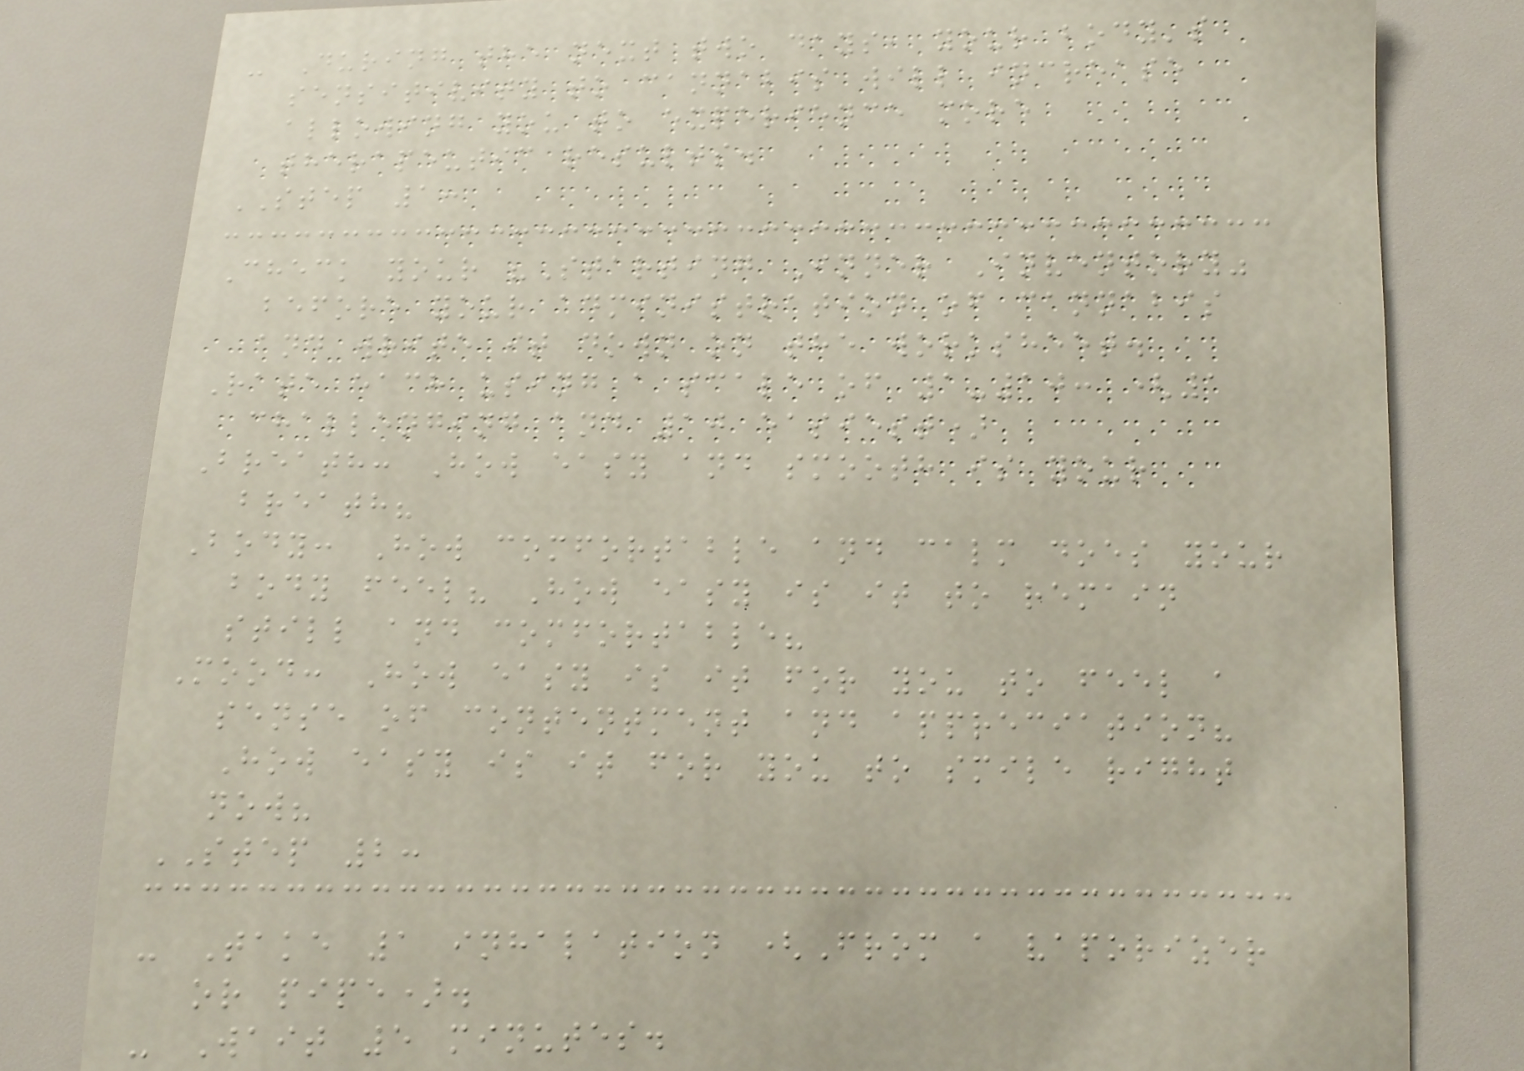- During the next two days, your body's
sensitivity to cannabis will increase
allowing you to experience more
therapeutic results.
STEP 1:
Check your "Starting Inner Inventory"
before your administration of cannabis
and write it down on the worksheet.
Rate each using a scale of 1-10: (1
challenging and 10 easiest)
Breath: How easy and smooth is your
breath?
Body: How comfortable and calm does your
body feel? How easy is it to remain
still and comfortable?
Mood: How easy is it for you to feel a
sense of contentment and appreciation?
How easy is it for you to smile right
now?
STEP 2:
- Take 1 inhalation (From a vaporizer
or pipe).
- Wait 5 minutes.
